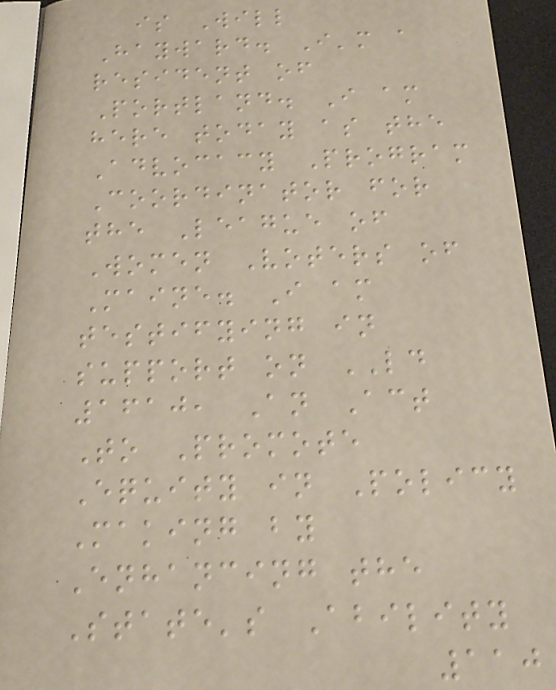is Will
Hayward. I'm a
resident of
Portland. I am
here today as the
Advocacy Program
Coordinator for
the League of
Women Voters of
Maine. I am
testifying in
support on LD
1610, An Act
To Promote
Equity in Policy
Making by
Enhancing the
State's Ability
110
